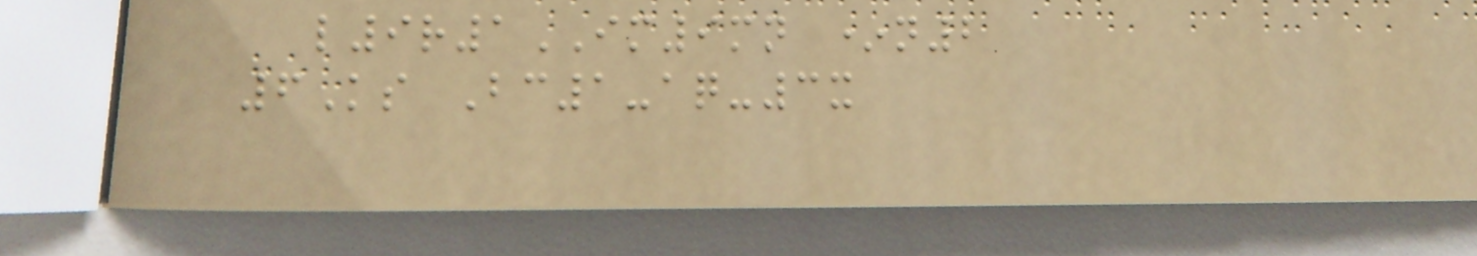l9r1IM9mn *n2
6Ks Bc1-aq-3x
